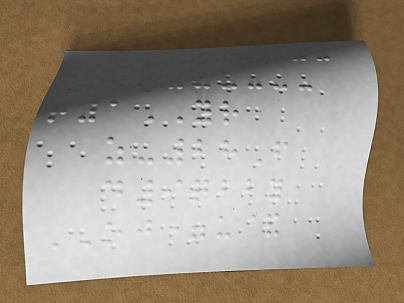q1YR
z-28F
d9qbby
OJ=u&
